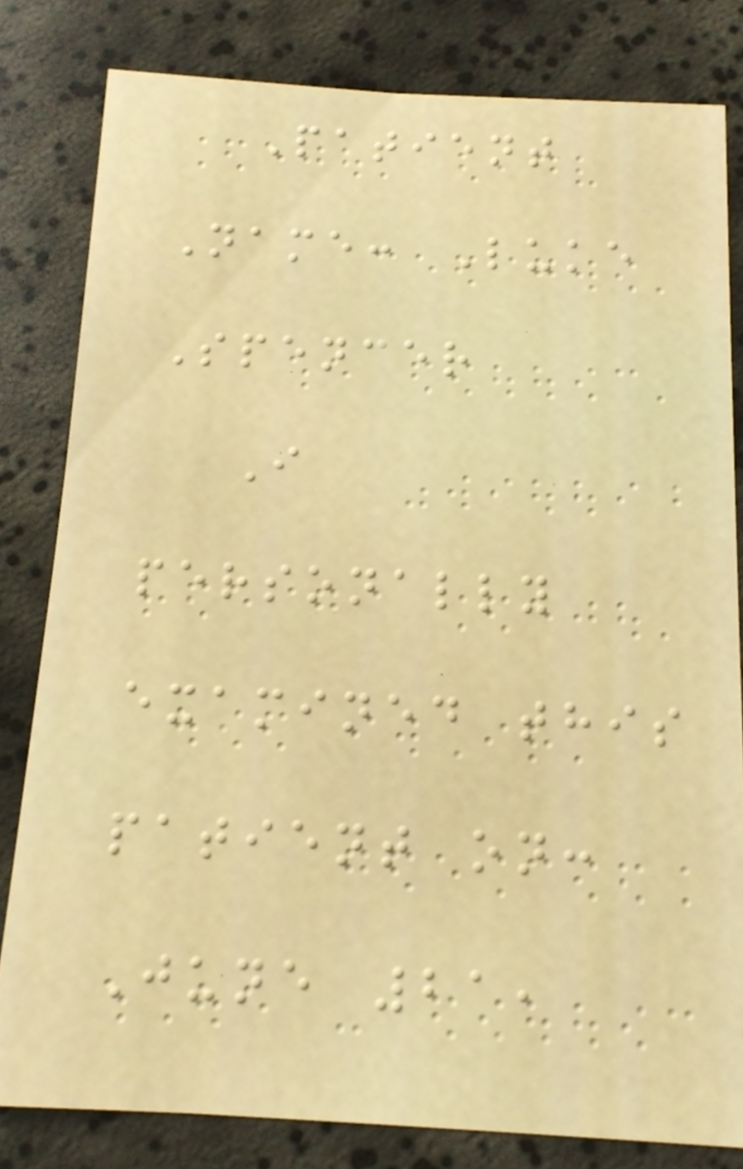Patient
Name: Luke
Spencer
I
personally
examined this
patient on:
June 21,
